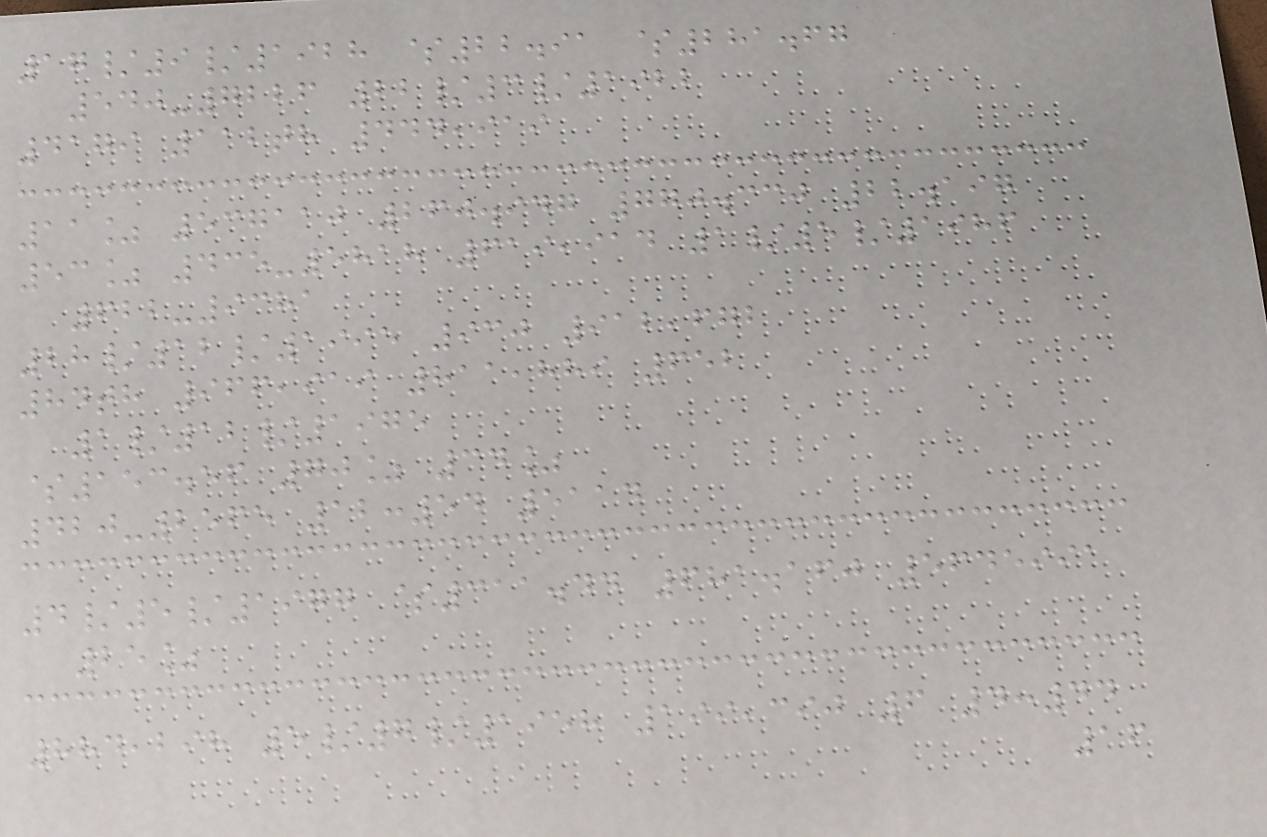17/9/1928 $22.91 $281.67
540-7226 22/3/1922
4179 112th 444,919
11% 537110 260.947 770.330 22.197
53% 435-5818 619,914 1/5/1986
622-9381
28/12/1995 930 912,672
84th 966,919 811,889 652
1/12/1975
$153.56 70% 34%
420-2565 12:54 5114
4/5/1977 $311.44 681.160 5645991
25%
884,298 5/7/1958 199,390 6 4:44
16
